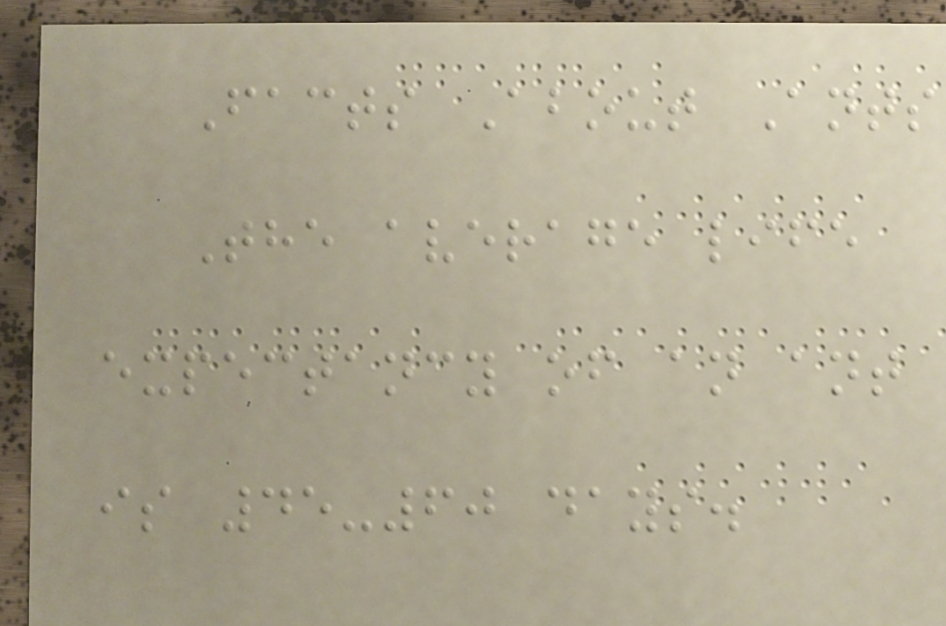Facts About Ants
The average life
expectancy of an ant
is 45-60 days.
